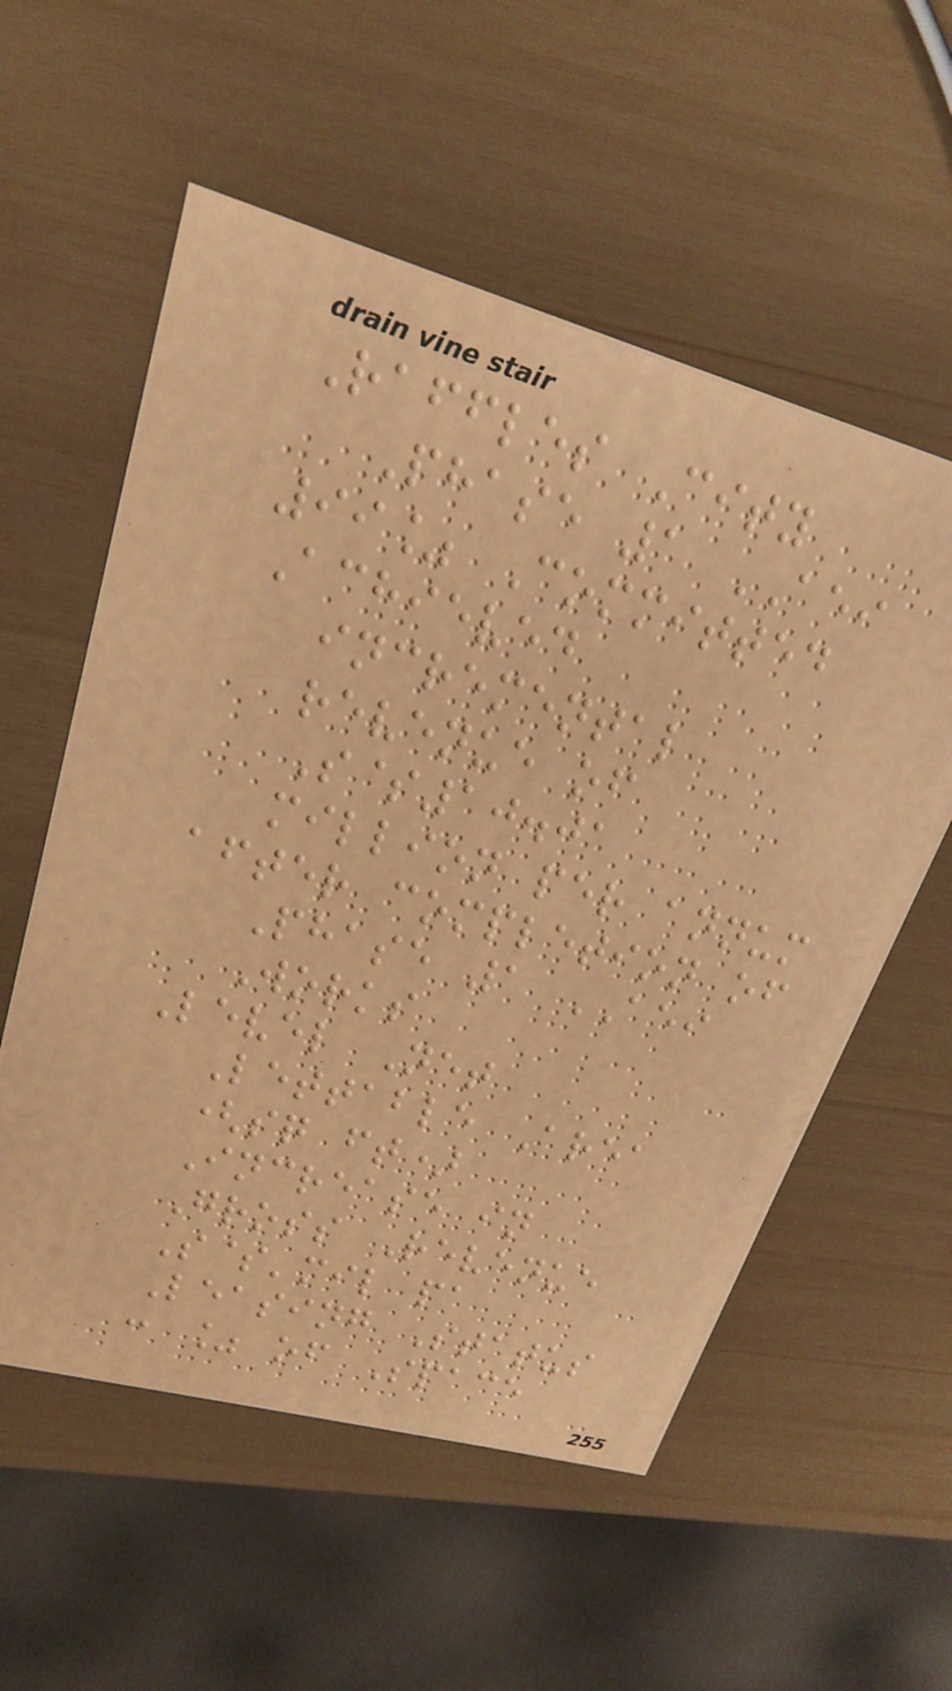Raffles City
Phase 1 AEI
99% Committed
Achieved
incremental
revenue of
S$10.01
million per annum
after completion of
Phase 1 AEI
Works
Level Net
Lettable Area
(sq ft)
Increase in
Gross Revenue
S$'mil pa
Leasing Status
: % of Space
